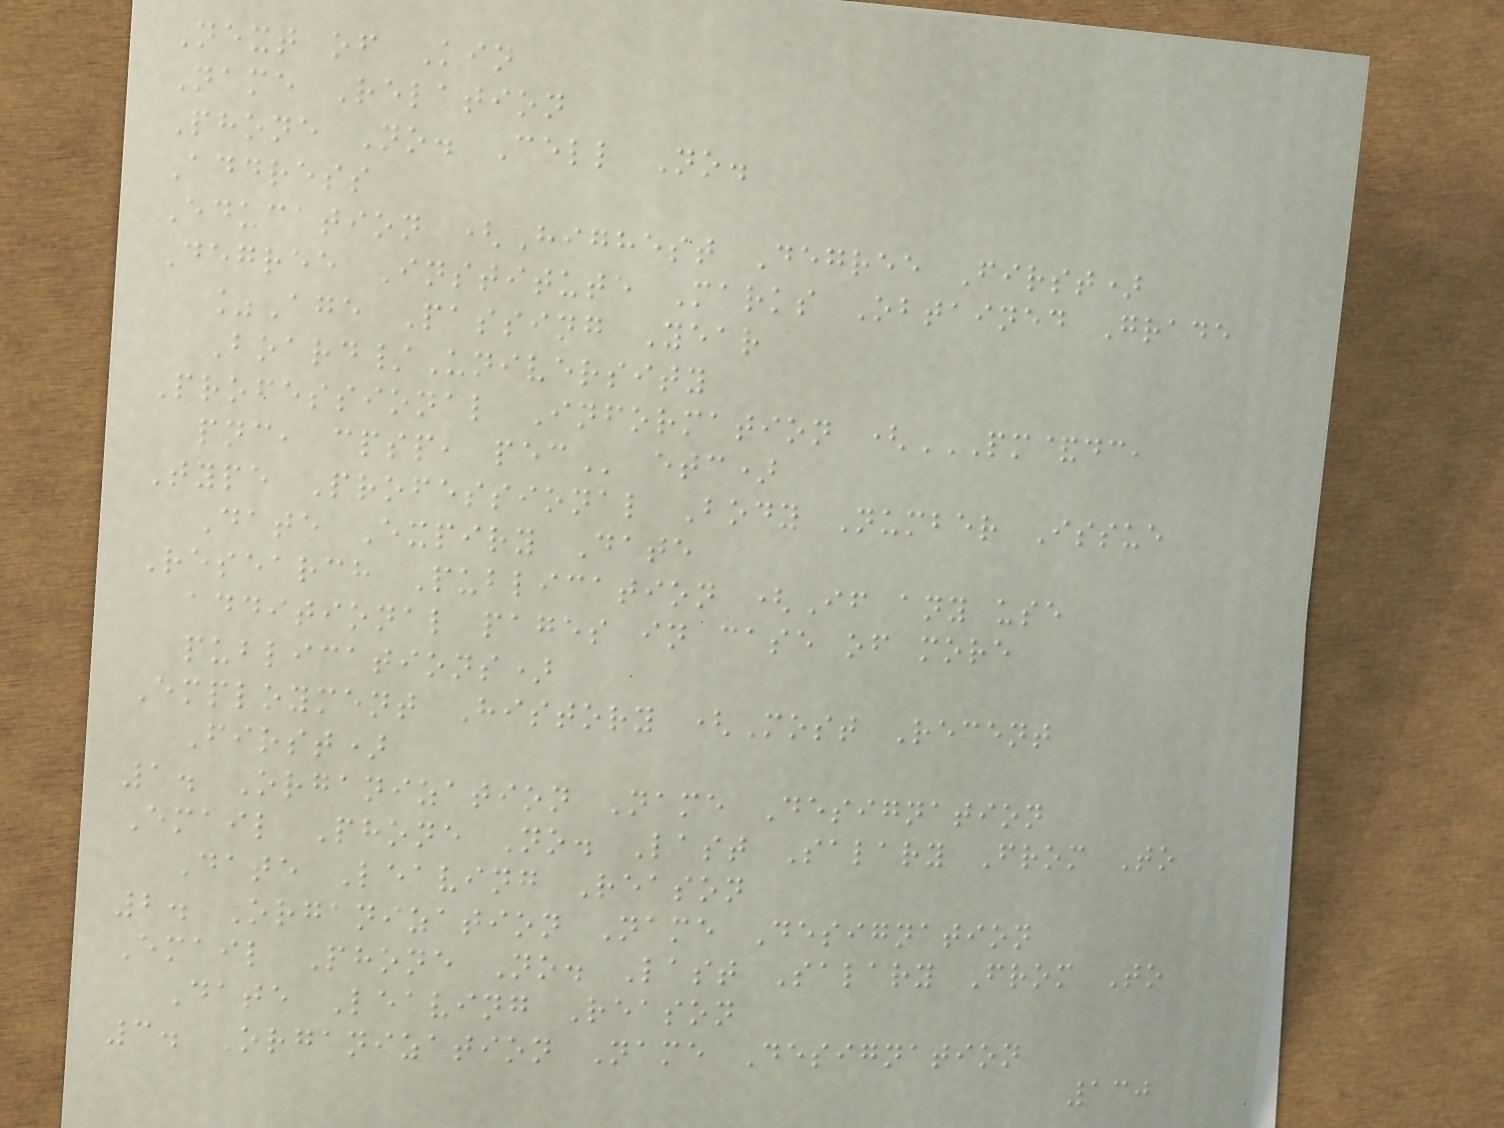Next of Kin
Name Relation
Phone No. Cell No.
Address
Education (Highest Degree First)
Degree Institute Marks Obtained Grade
%Age Passing Year
Board/University
Professional Information (PM&DC,
PNC, CPSP, PEC etc)
Type Professional Body Number Issue
Date Expiry Date
Research Publication (If any use
additional pages in case of more
publications)
Employment History (Most Recent
First)
1. Organization Name Designation
Email Phone No. Last Salary From To
Date Leaving Reason
2. Organization Name Designation
Email Phone No. Last Salary From To
Date Leaving Reason
3. Organization Name Designation
130
